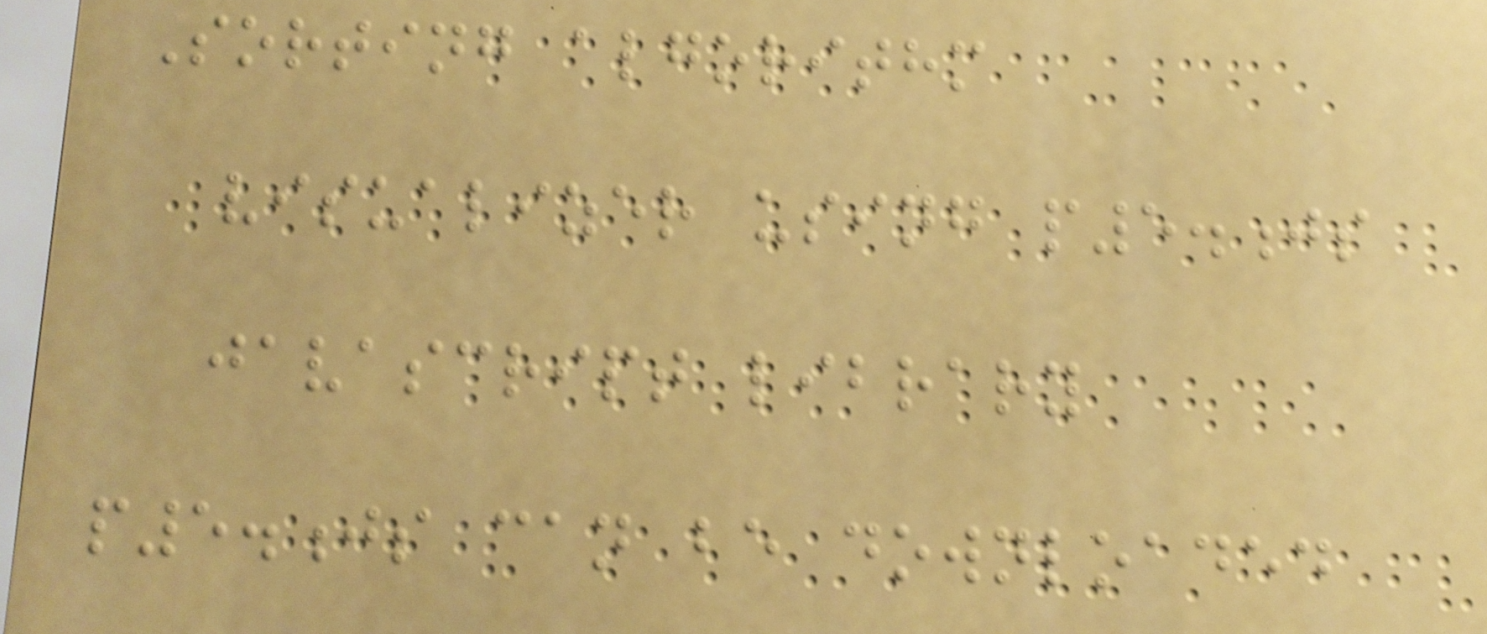Sorting algorithm
visualizer using p5.js
javascript library
p5.js can be downloaded
